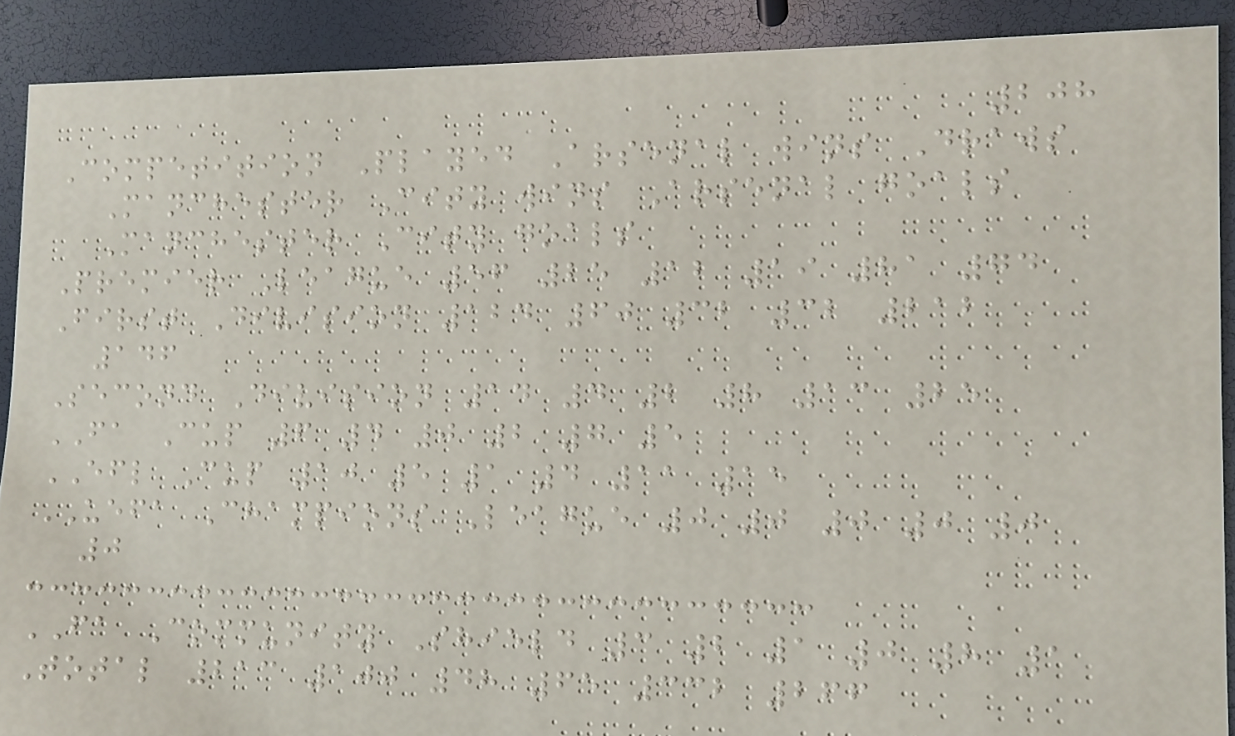208
Competition Played Arsenal wins Draws
Manchester City wins Arsenal goals
Manchester City goals
Premier League 56 25 12 19 81 74
First Division 124 60 32 32 212
146
Second Division 14 4 2 8 13 25
FA Cup 6 4 0 2 7 5
EFL Cup 10 5 1 4 11 15
UEFA Champions League 0 0 0 0 0
0
FA Community Shield 3 2 1 0 8 1
Total 213 100 48 65 332 266
